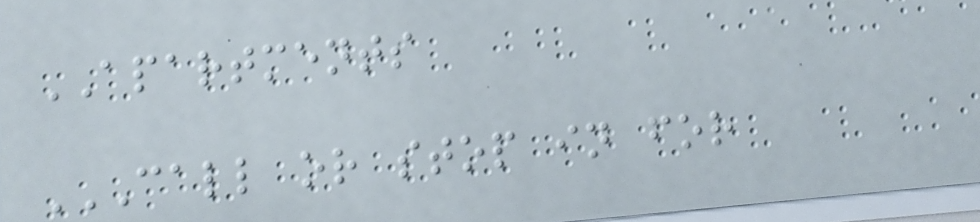APARTMENTS
CALL OR STOP IN FOR
